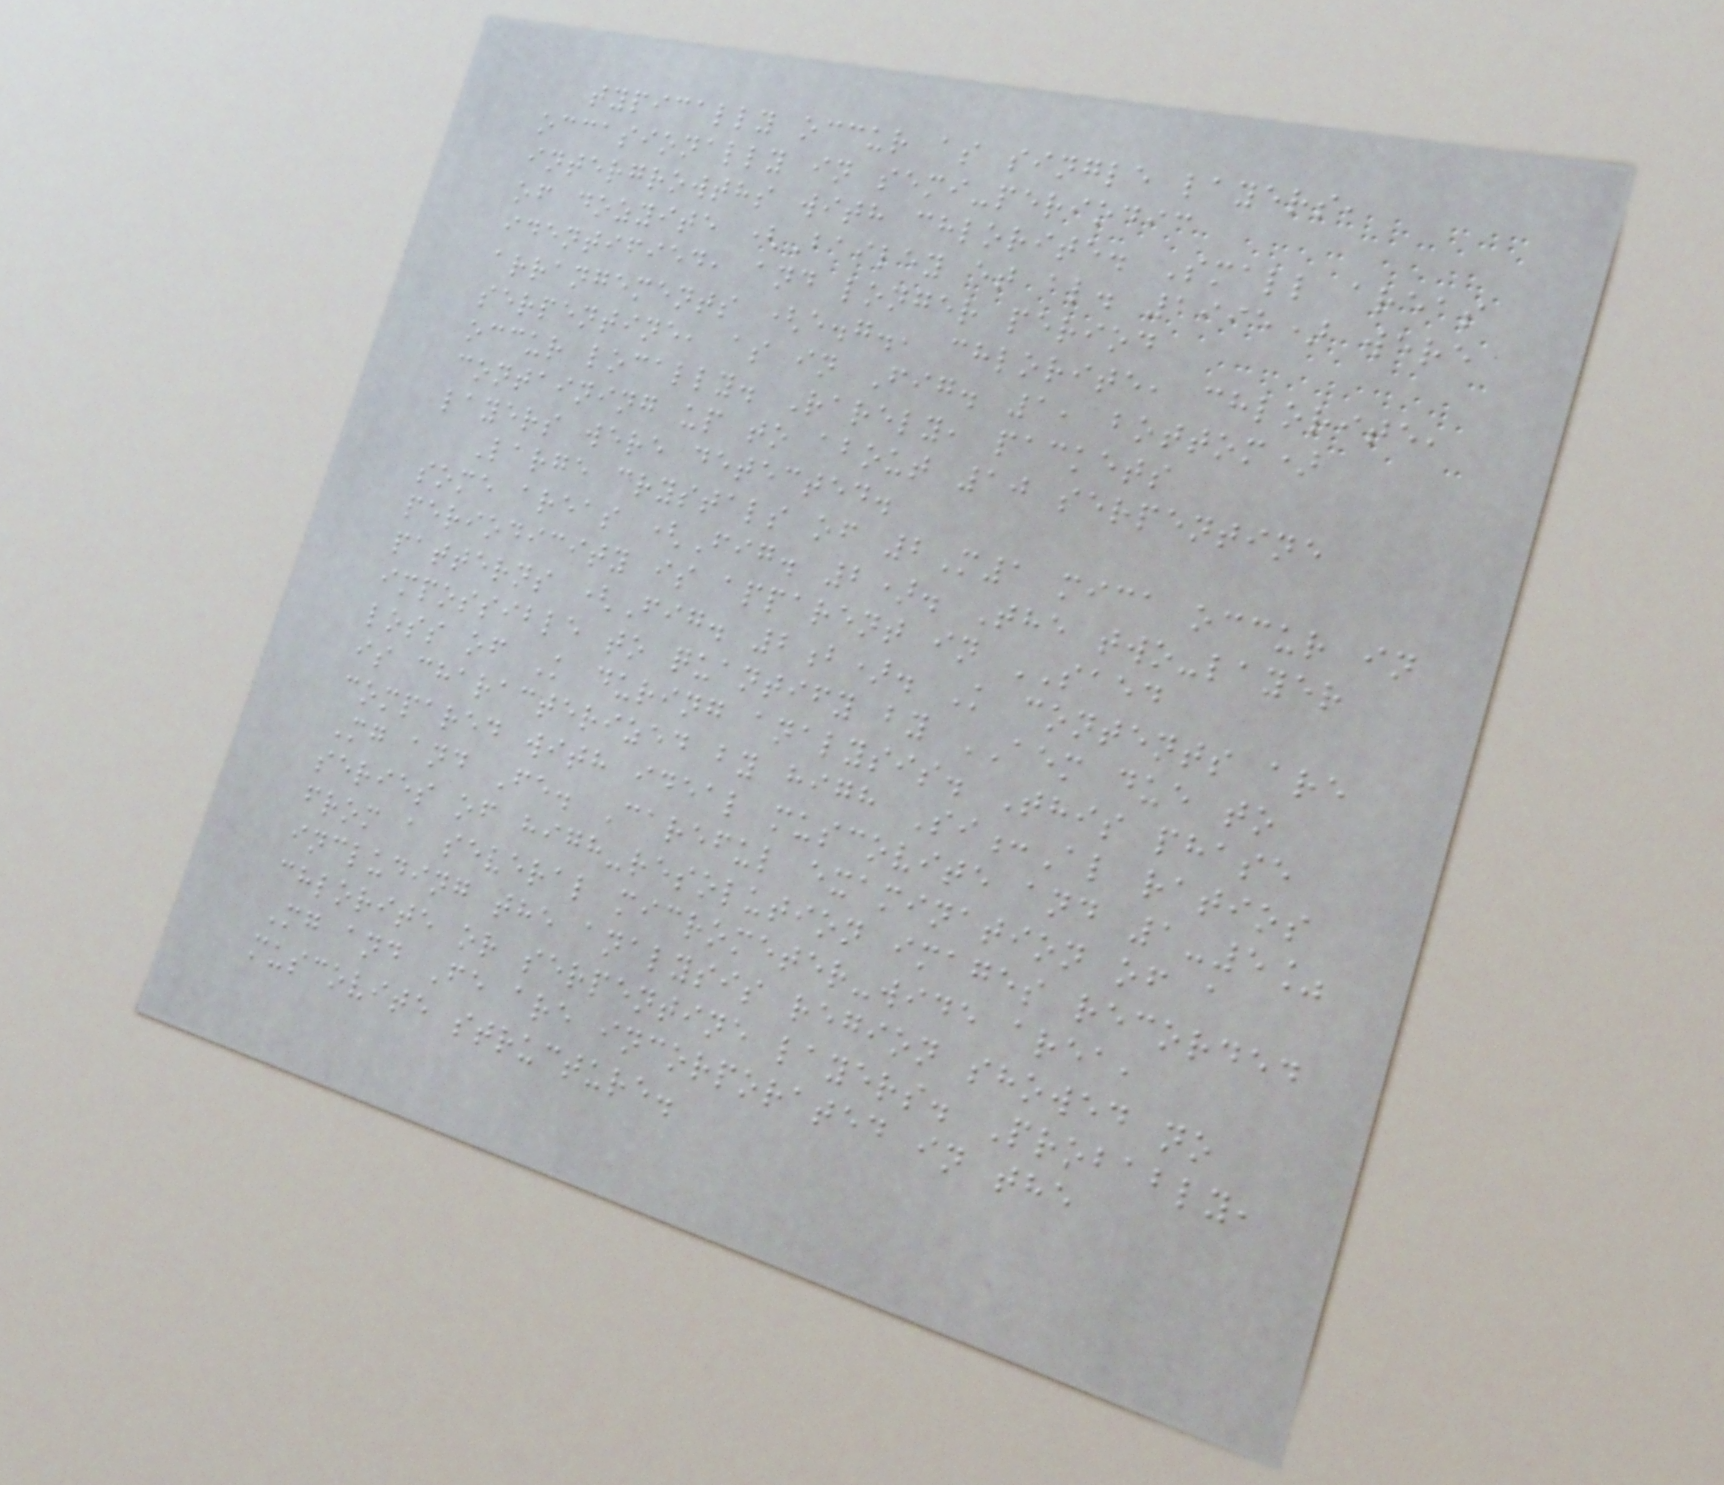typically occur as single layers,
occasionally in semi-periodic
intergrowths with chlorite. Small areas
of dozyite (Bailey et al. 1995) were
identified, and longer period
arrangements (e.g., chlorite, chlorite,
serpentine, as in Fig. 1, bottom)
occur locally. Rarely, packets
containing up to about 10 serpentine
layers were detected.
Large crystals of 2M1 mica occur in
some areas (Fig. 2). The two-layer
periodicity is apparent in SAED
patterns (Fig. 2b). K contents are
impossible to quantify by AEM due to
loss of K during analysis. This phase
is characterized by high Si:Al ratios
compared with ideal muscovite and 1-5%
Mg and Fe. Careful examination of a
series of high-resolution images recorded
from a several micrometer-wide area,
including the analysis region showed no
chlorite or serpentine layers. Probably,
Mg and Fe are incorporated in the
muscovite structure.
